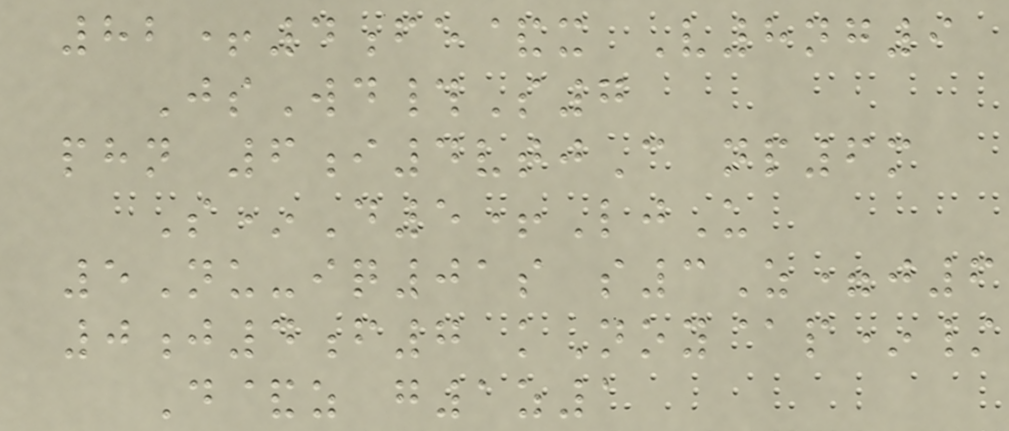82+4fe&x V8ng9
JsWd#S7
phn 6i4vtjC np6m
S*D5+LjU
5Nu-iq01s s3Z=j6
0j4f7 kNoy@p*/
D&z g1z1
